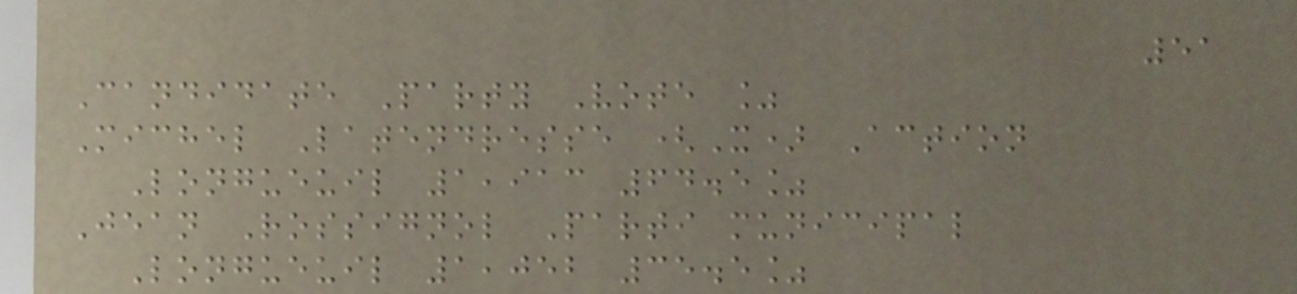51
Candidate Party Vote %
Michel Latendresse (X) Action
Longueuil 1,913 64.5%
Jean Rossignol Parti municipal
Longueuil 1,052 35.5%
